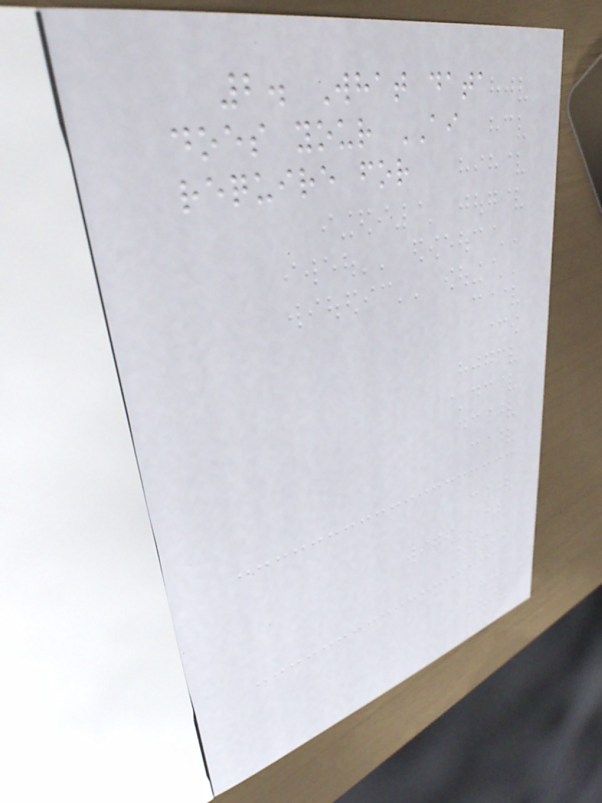2. What data
does your AI
require for
